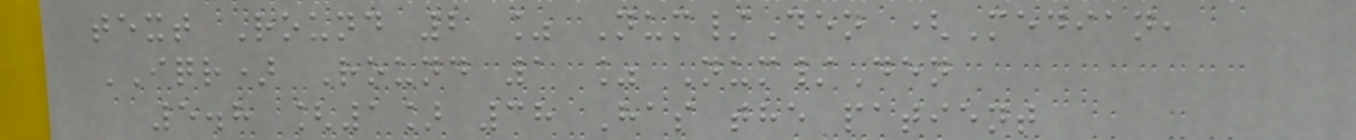text Round 2 % Num/Den (Median,
IQR) Round 1 % Num/Den
5.8 [1] 38 Has the patient
